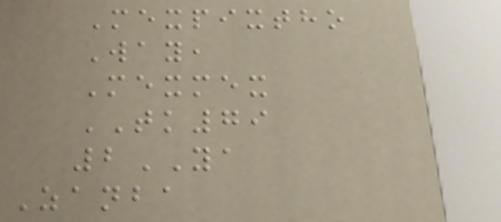Mexpixtho
Way,
Mexmex
TK79
2YA
Zanba
